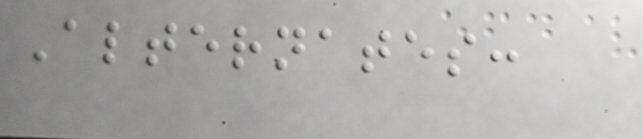Alternates:
